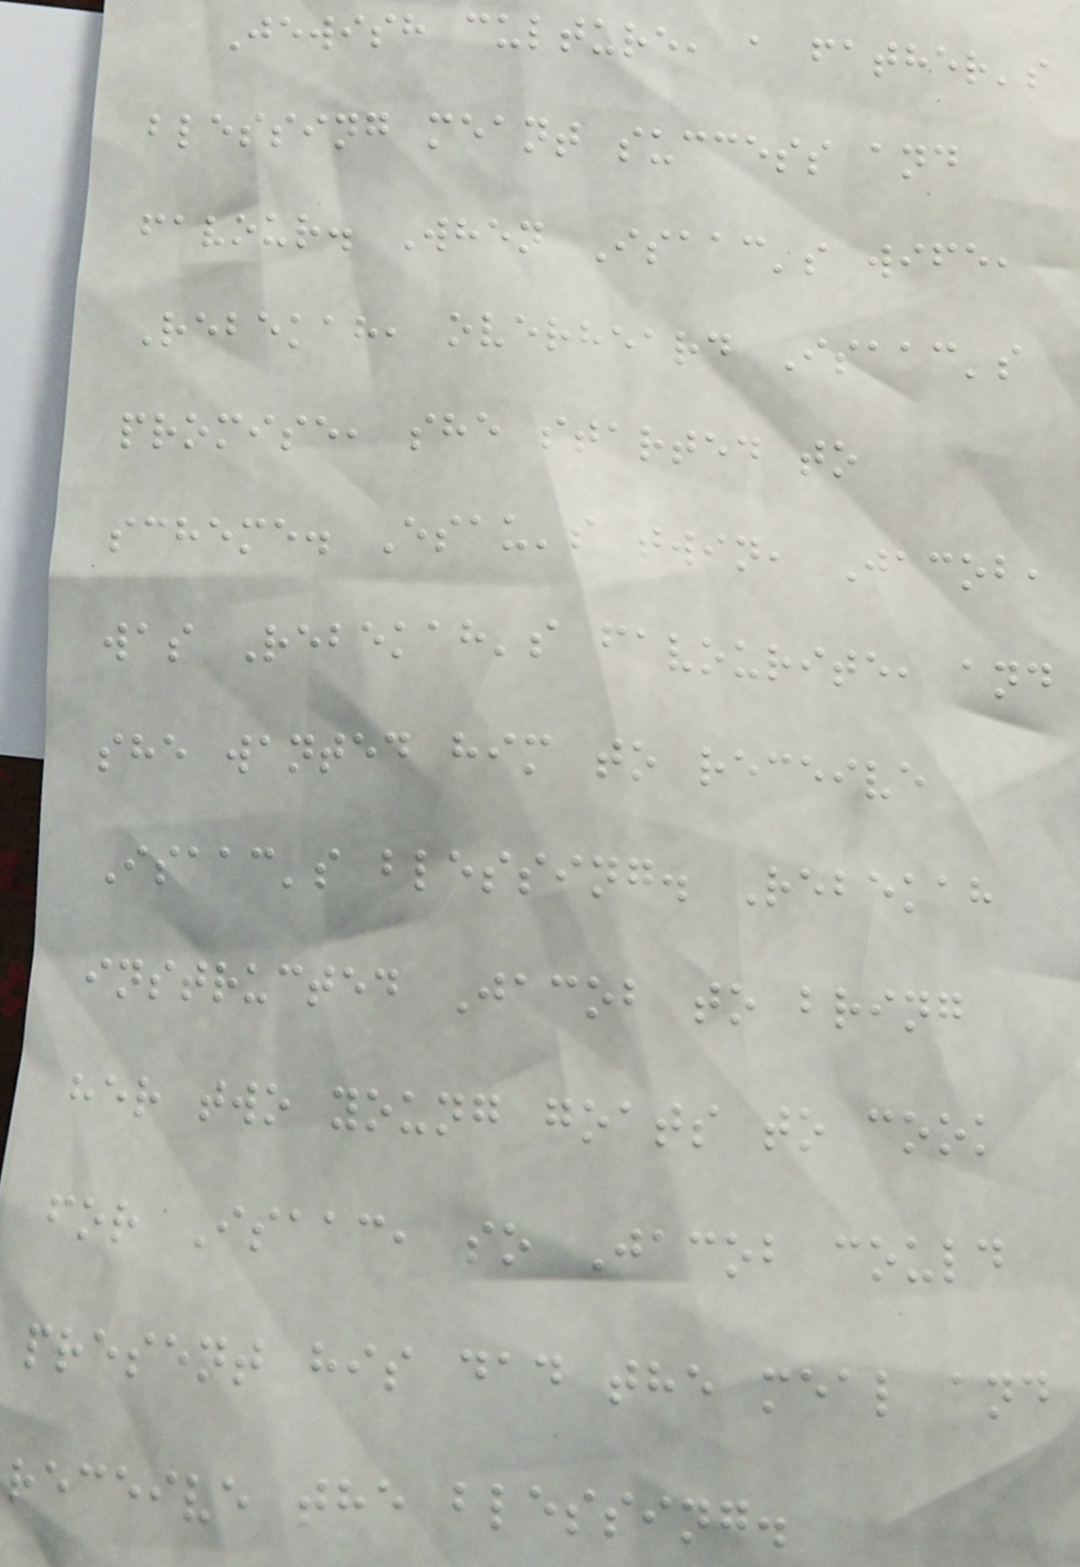Jewish culture, a father's
blessing meant success and
favour. When Isaac's wife,
Rebekah, overheard Isaac's
promise, she started to
scheme. Esau's twin, Jacob,
was Rebekah's favourite, and
she wanted him to receive
Isaac's blessing. Rebekah
instructed Jacob to bring
her two young goats to cook
for Isaac, so Jacob could
present his dad the meal and
receive the blessing.
